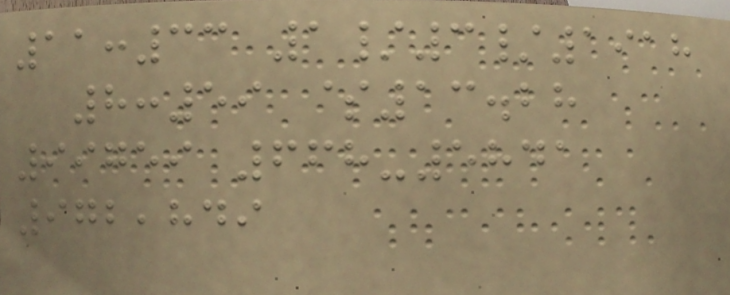11:33 1/3/1918
8:59 $13.28
99759 668-5841
972,849
